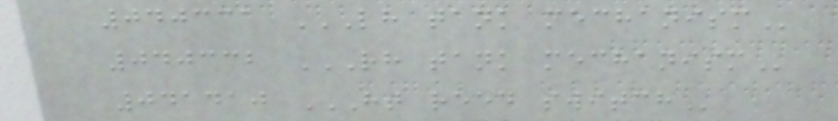040331 LH TANK MECHANISM
040332 RH TANK MECHANISM
041410 HT REED SWITCH
